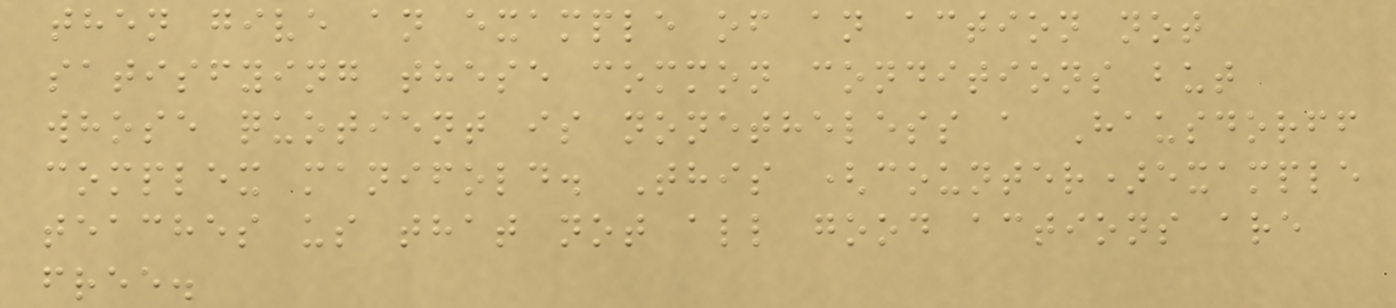then give an example of an action not
satisfying these common conditions but
whose quotient is nonetheless a Hausdorff
complex manifold. This (counter)example
teaches us that not all good actions are
free.
